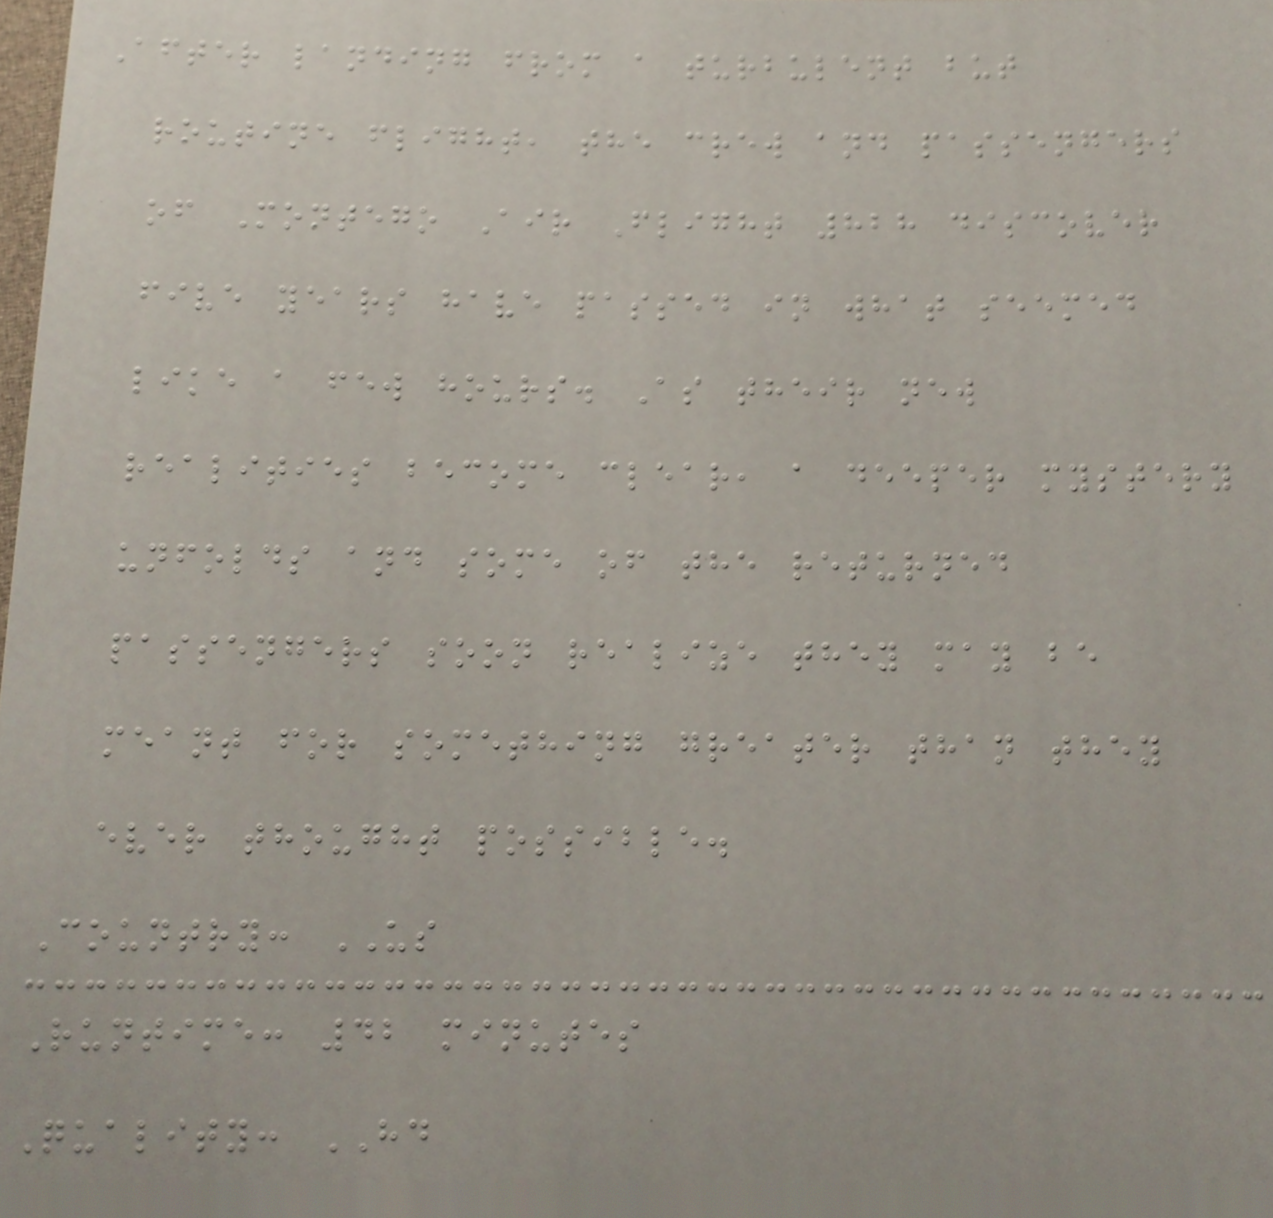After landing from a turbulent but
routine flight, the crew and passengers
of Montego Air Flight 828 discover
five years have passed in what seemed
like a few hours. As their new
realities become clear, a deeper mystery
unfolds and some of the returned
passengers soon realize they may be
meant for something greater than they
ever thought possible.
Country: US
Runtime: 42 minutes
Quality: HD
